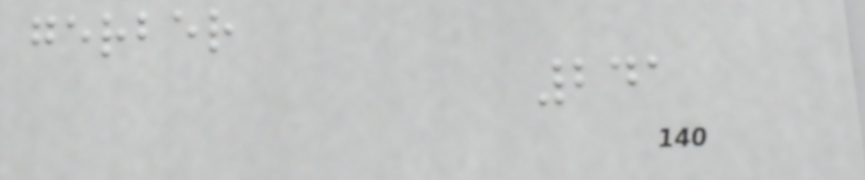gerber
241
